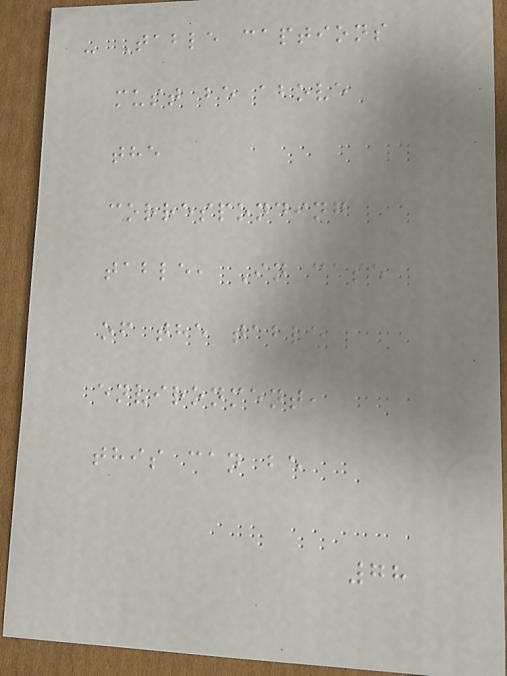- Table captions
must be above
the
corresponding
table, In case
of the table
environment,
this can be
78
